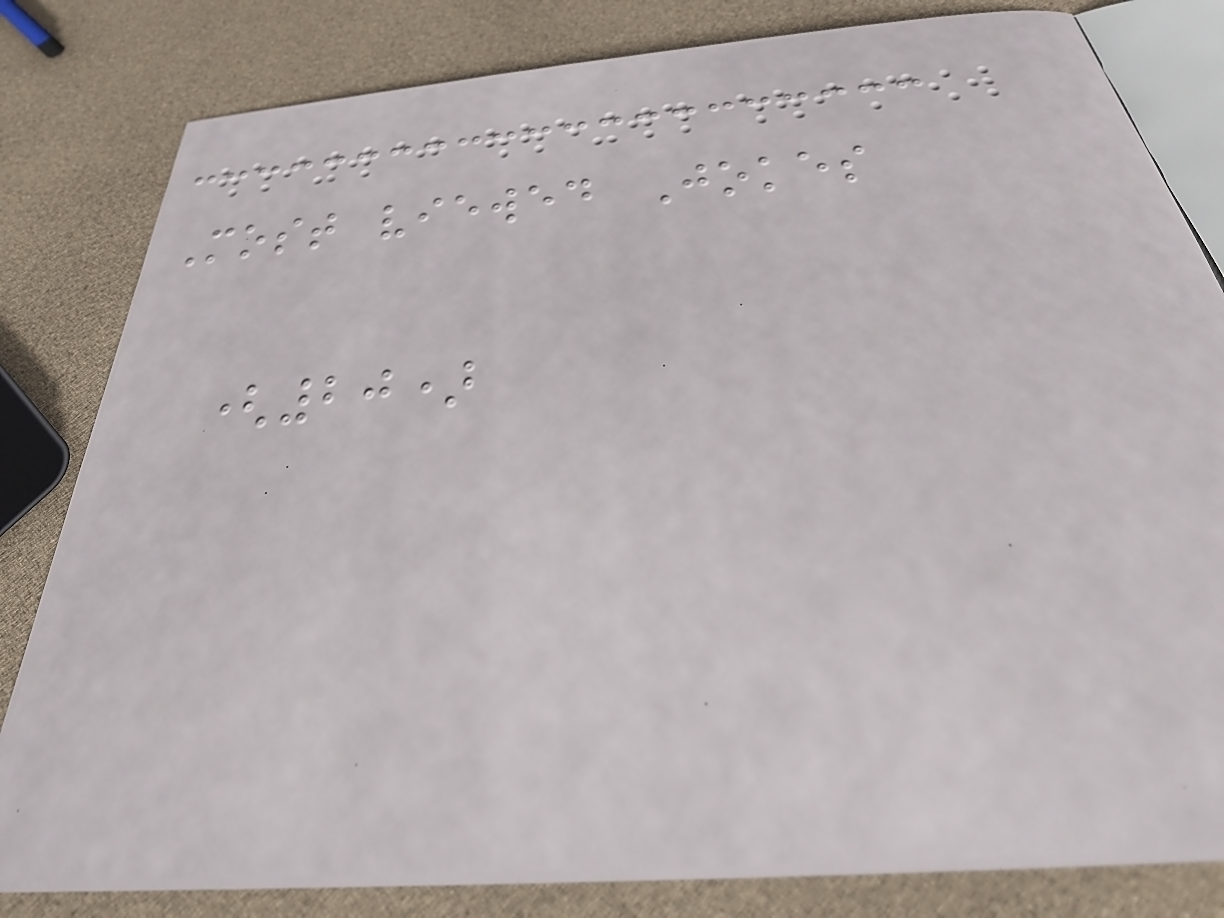Most viewed Jokes
(20)
